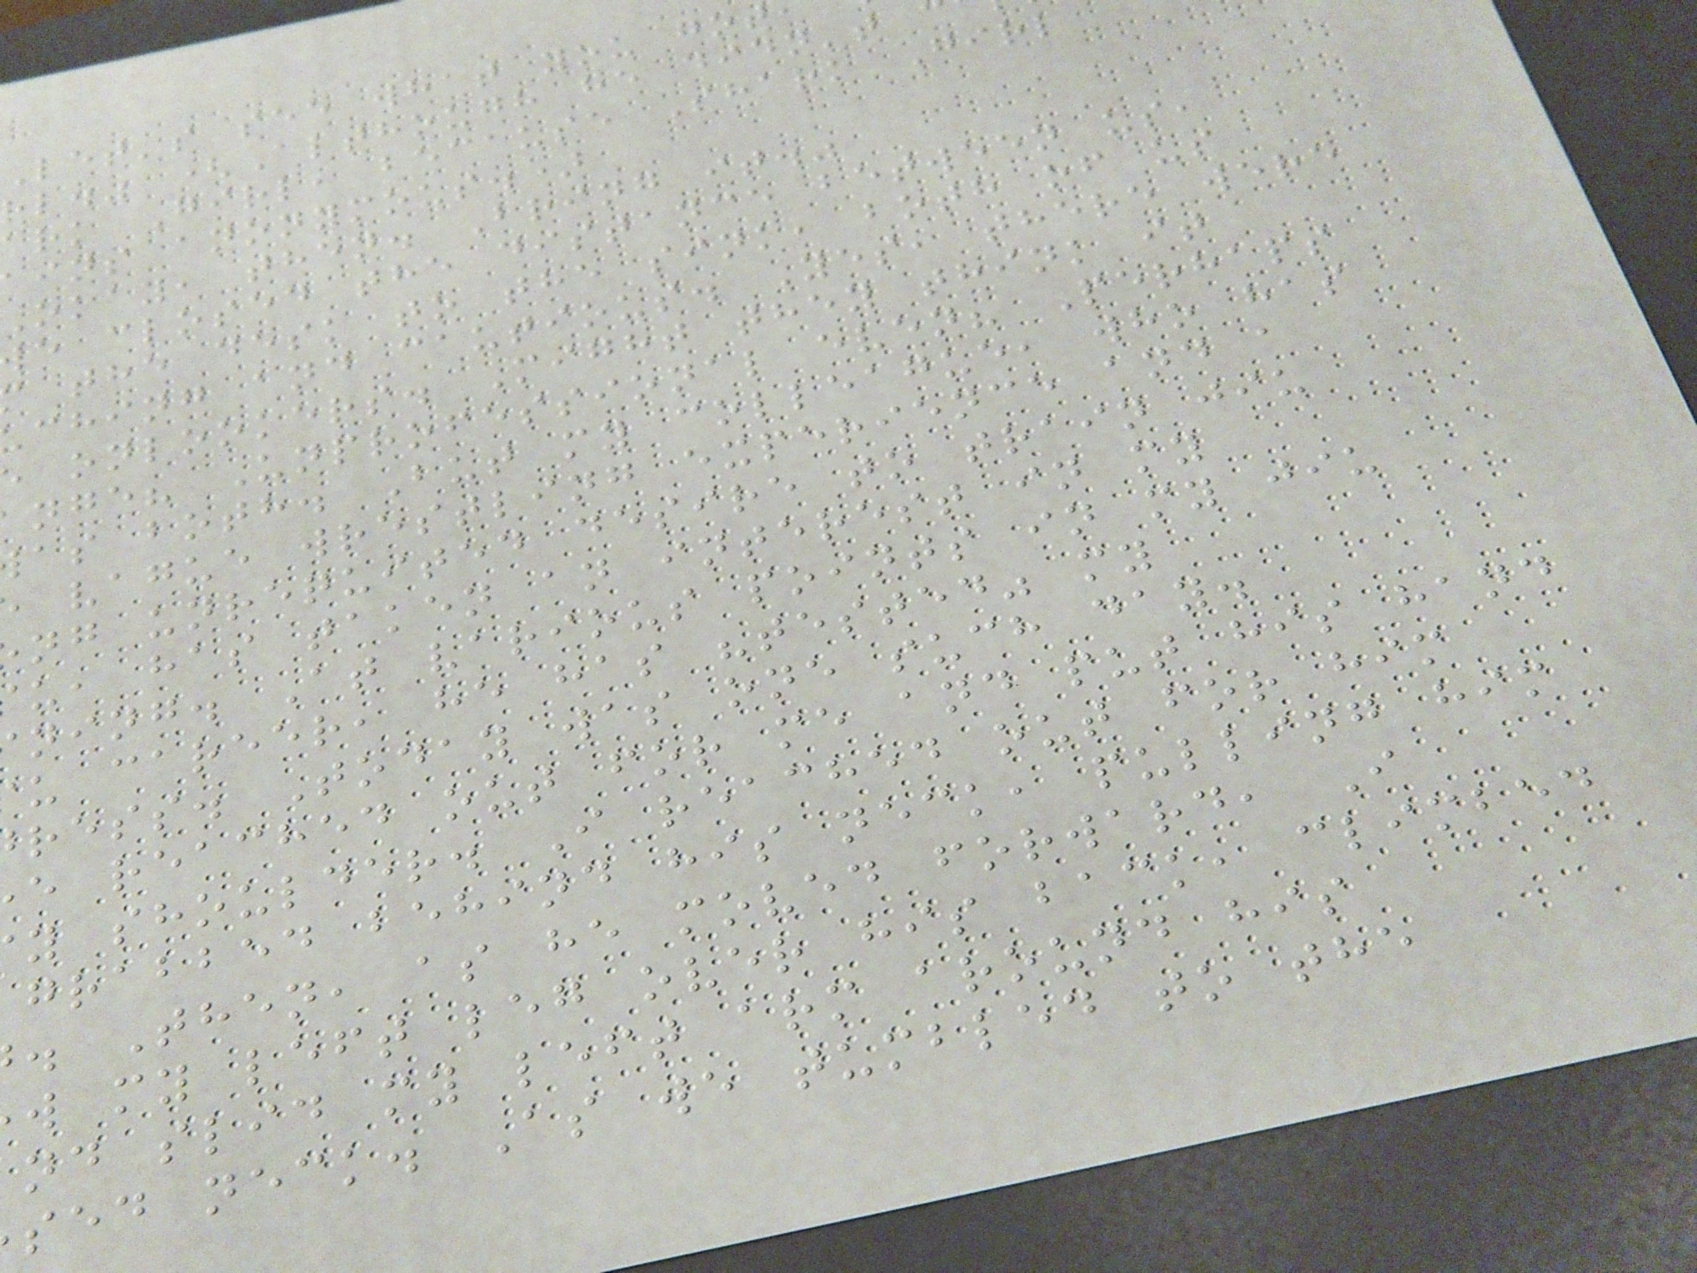Let's see what you got
rl." (Although he didn't
rk Girl, because Shark Girl
ins anonymous.)
okay, then. Bring it."
e closed the distance between us,
the desk to the sink, both of us
ching and cautious. Yes, there were
onlookers. Might they think it
nge? Unprofessional even? Perhaps
as both. But my colleague, who has
vague wrestling experience and a
ng unrequited desire to train jiu
u, has taken an interest in my
ning. At various points in my jiu
u career, he has "tested" my
ress. Today was one such day.
e reached out for me and put his hand
y shoulder. I reached out for him
grabbed behind his neck, pulling him
. Then, as he moved forward, I
w my left leg over his back, climbed
nd slid my left arm around his
sed neck. As we tumbled to the
